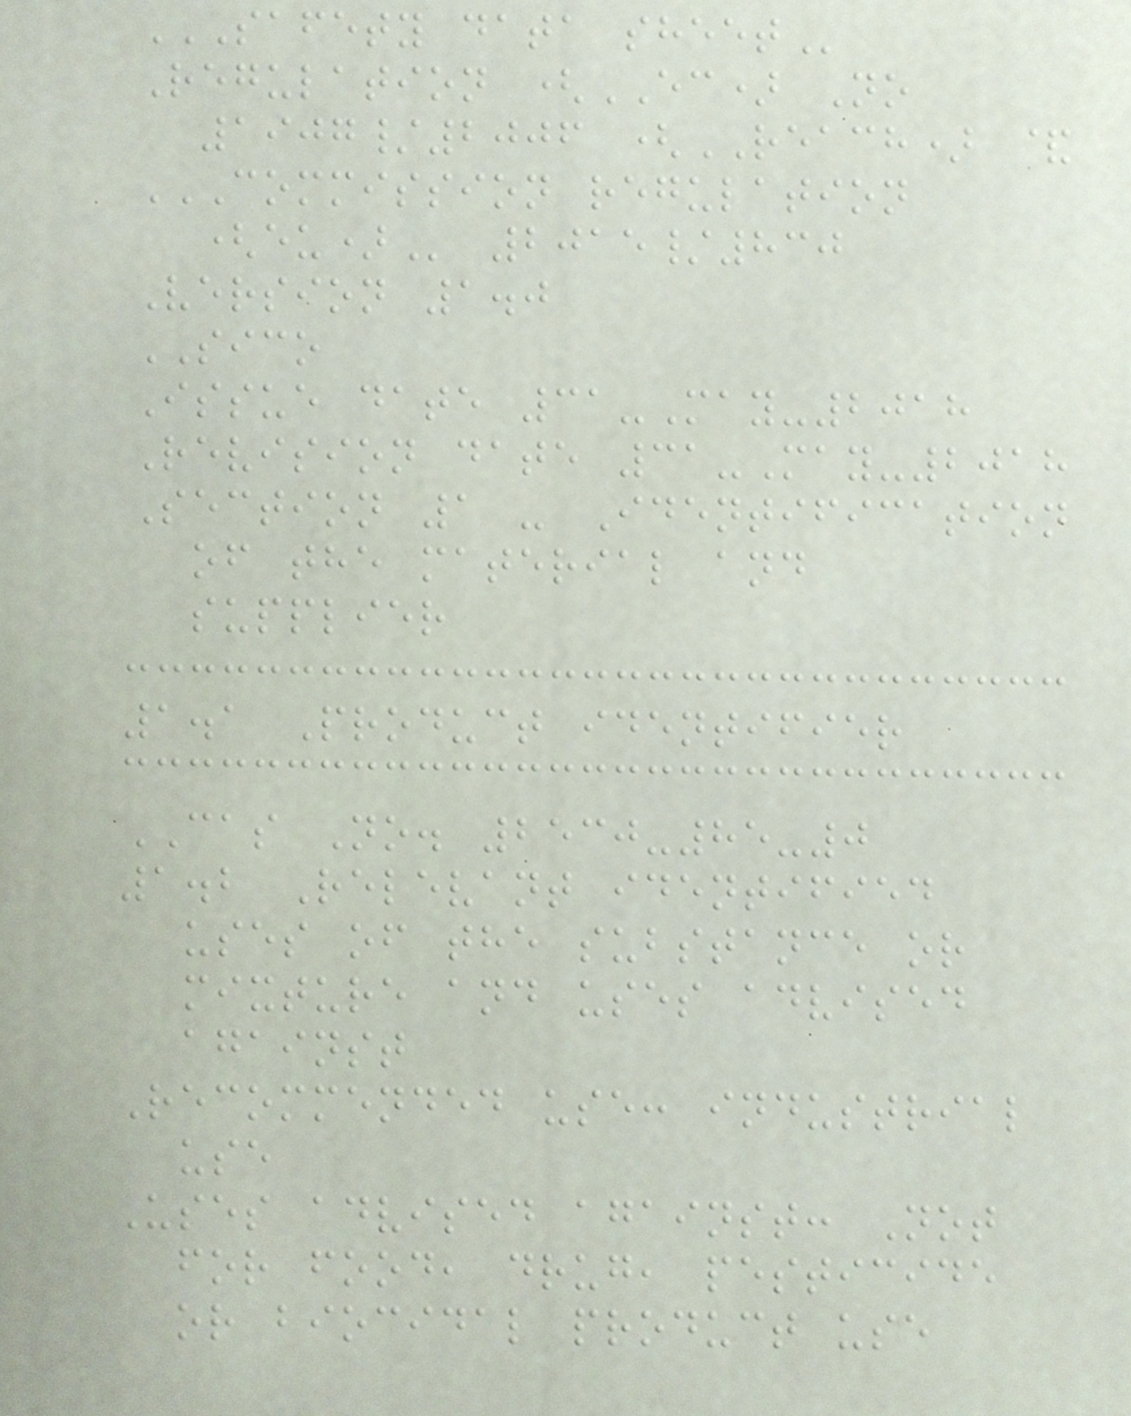SAFETY DATA SHEET
Regulation (EC) No
1907/2006 (REACH) &
COMMISSION REGULATION
(EU) 2015/830
Version 1.0
SICO
Issue date 31-May-2018
Revision date 31-May-2018
Section 1 - Identification
of the material and
supplier
1.1 Product identifier
CAS No. 2530-85-0
1.2 Relevant identified
uses of the substance or
mixture and uses advised
against
Recommended use: industrial
use
Uses advised against: Not
for food, drug, pesticide
or biocidal product use
